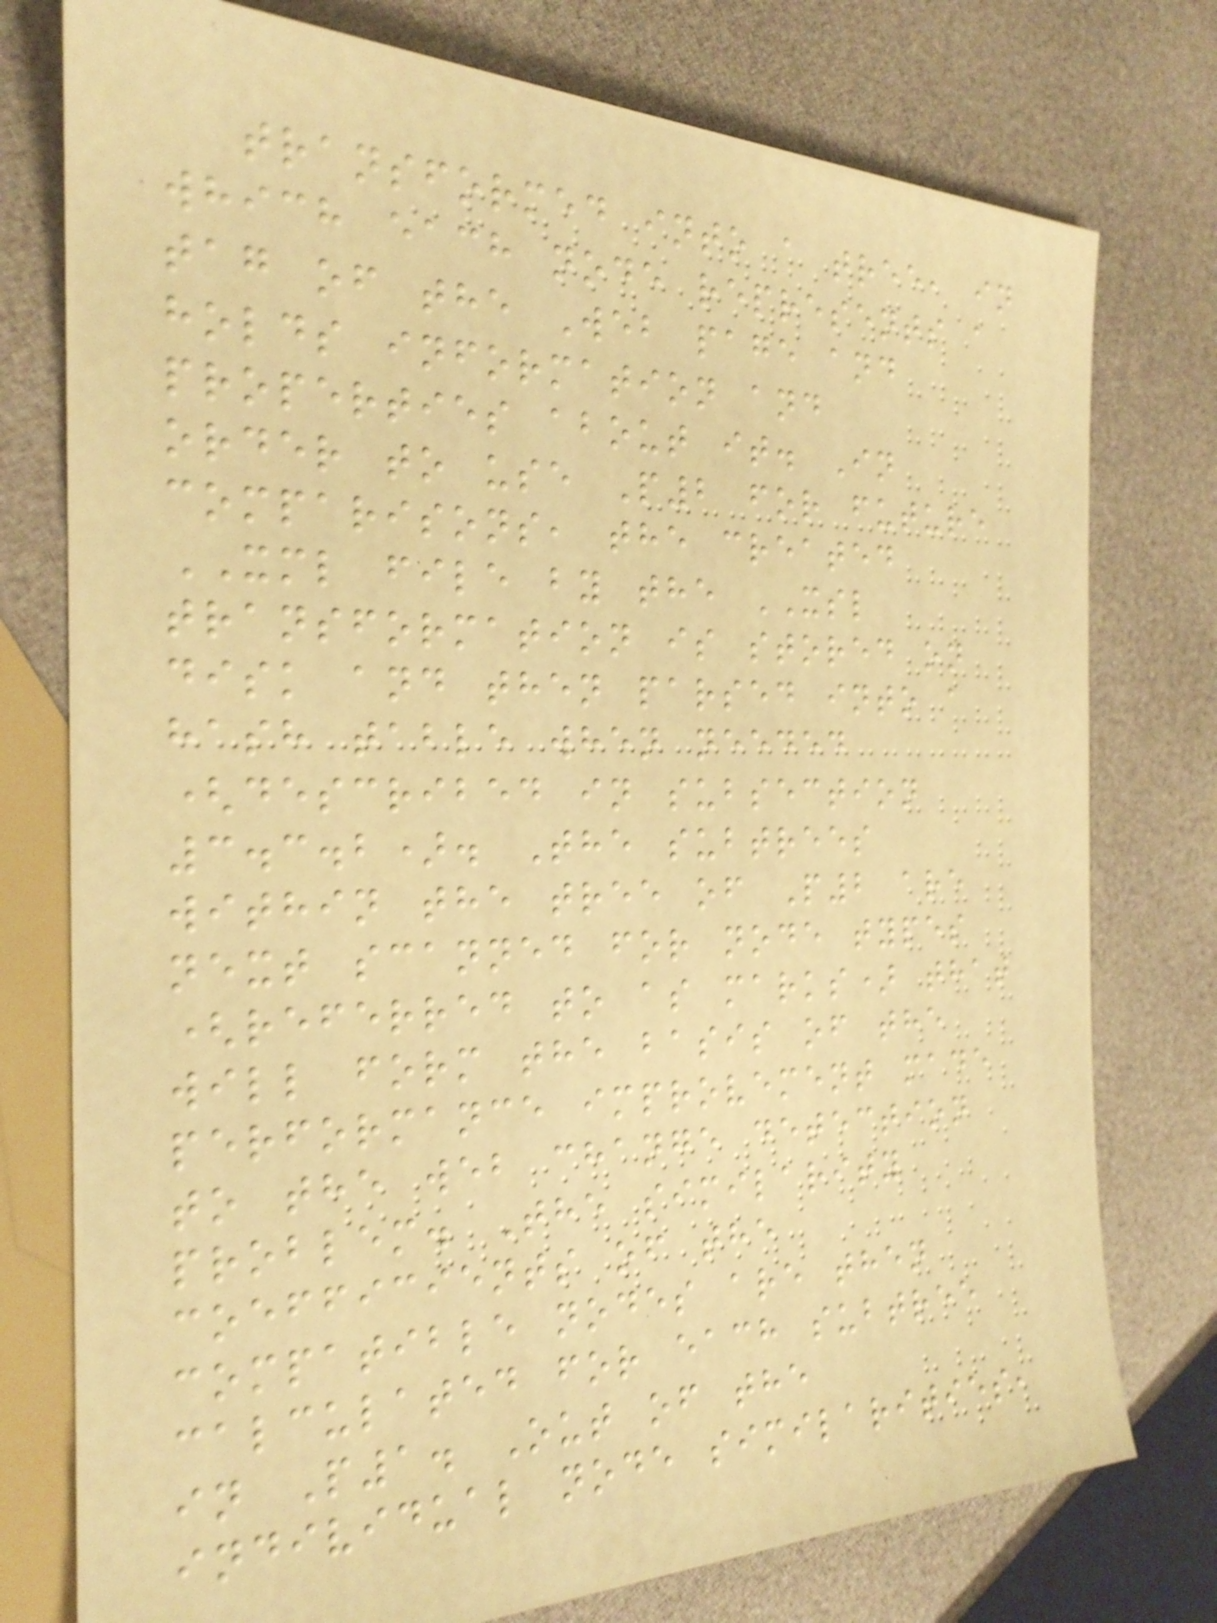transformed into a tree, in
which each node represents a
tag of the Web page and
holds information and
properties about it. In
order to use P2 for future
comparisons, the created
XML file by the XSL
transformation is stored on
disk and then parsed into a
hash table when needed
(described in subsection
3.3.2). The subtrees
within the tree of P2 are
next scanned for node types
(referred to as marks) that
will form the basis of the
performance improvement made
to the web change detection
problem. The similarity
coefficients of the
compatible nodes are then
calculated for each subtree
in P1. Out of the
individual node similarities,
